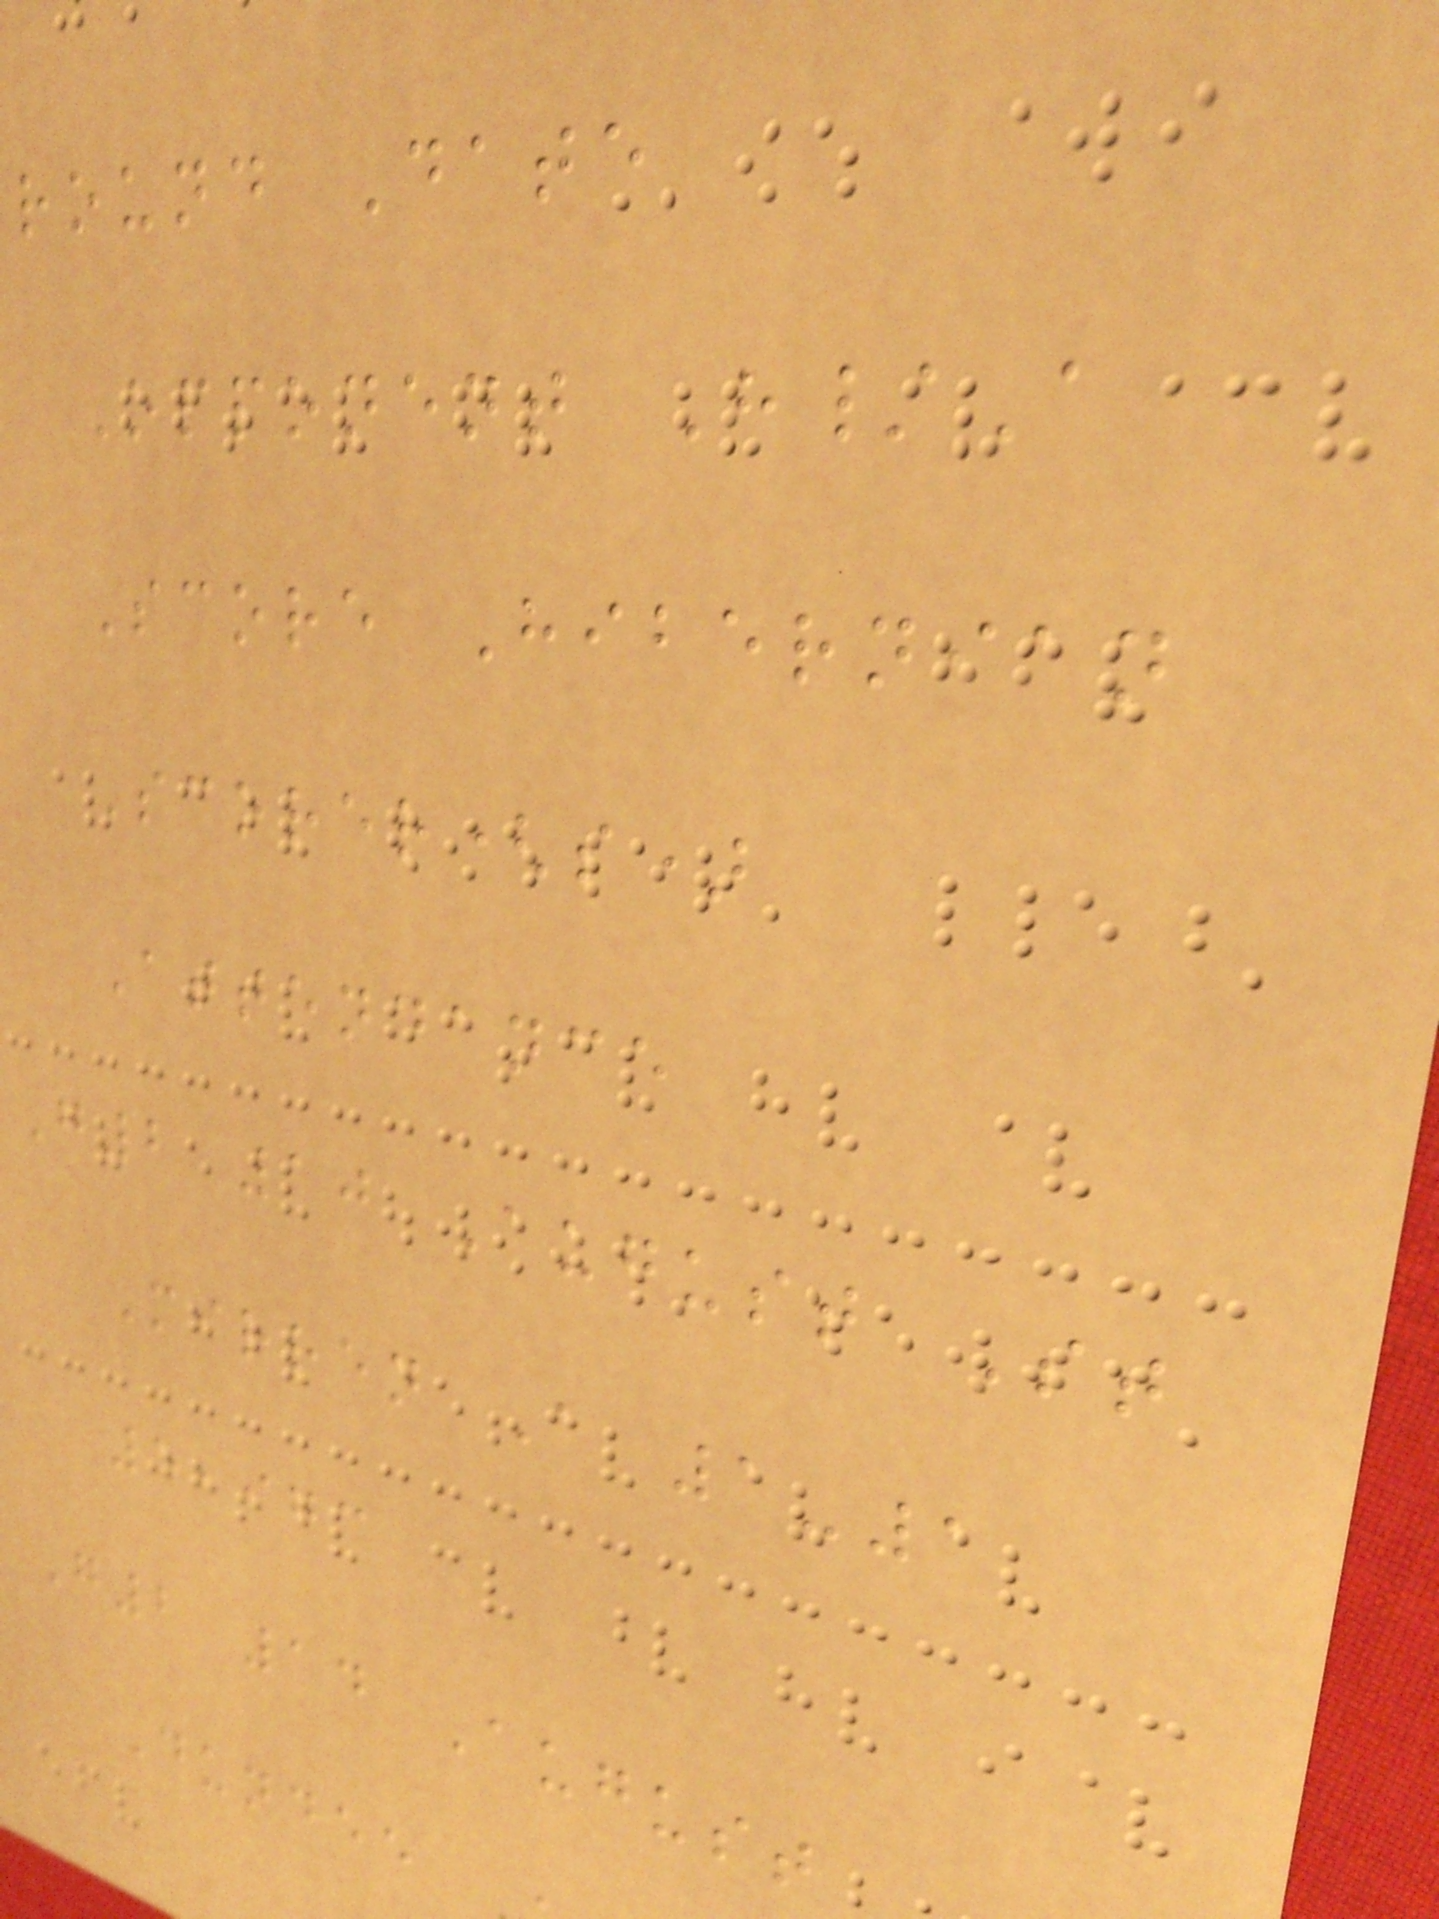round Date
Opponent H/A
Score Hibernian
Scorer(s)
Attendance
G2 10 August St
Mirren A 1-1
5,973
G2 14 August
Dundee
